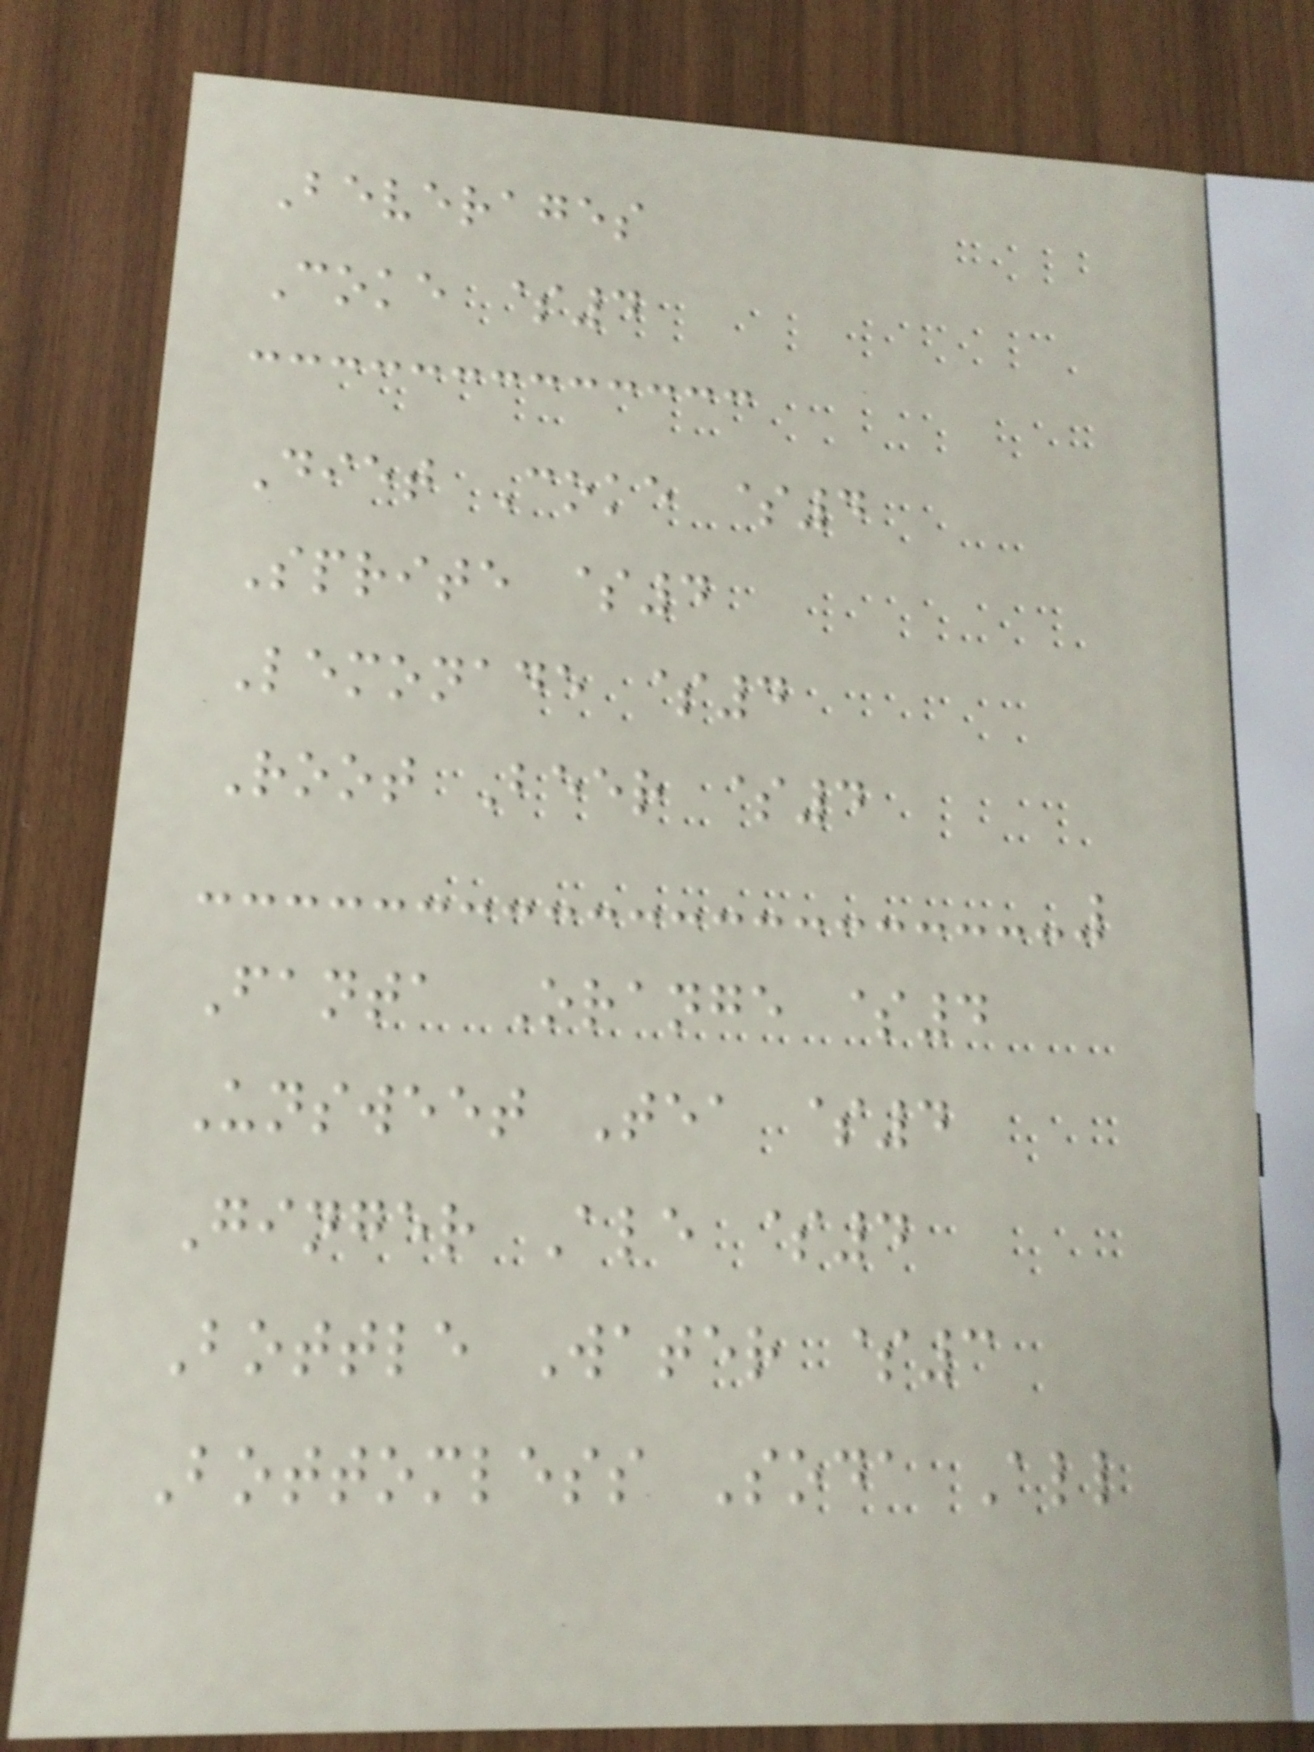Beverages
Coke $4
Diet Coke $4
Sprite $4
Lemonade $4
Root Beer $4
Fanta Orange $4
Unsweet Tea $4
Ginger Ale $4
Bottle Water $3
Bottomless Soda All
